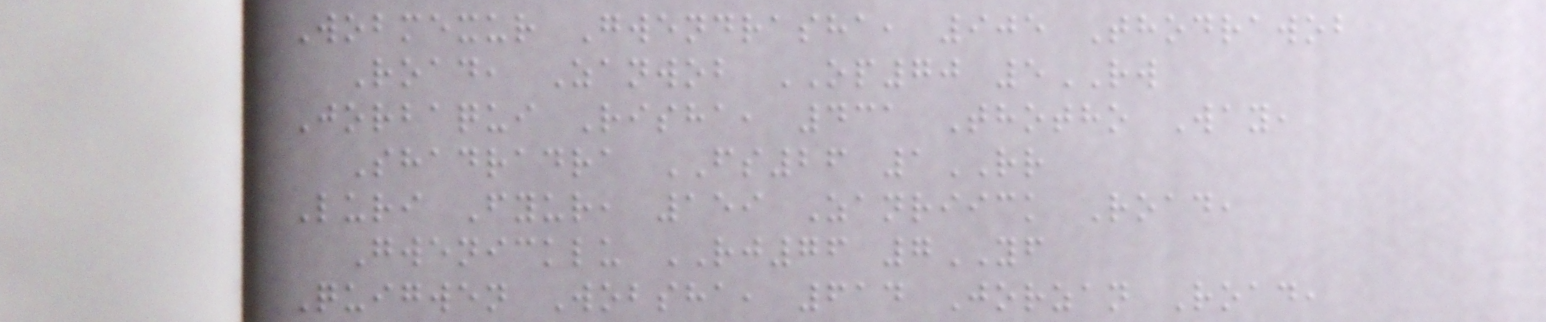Wobmexur Gwendrasha, 905 Thodrawob
Road, Zanwob OP70 5RW
Jorbaqui Risha, 431 Thotho Way,
Shadradra FS26 1RR
Luri Fyur, 159 Zanriick Road,
Gwenicklu RJ76 7YF
Quigwen Wobsha, 614 Jorzan Road,
